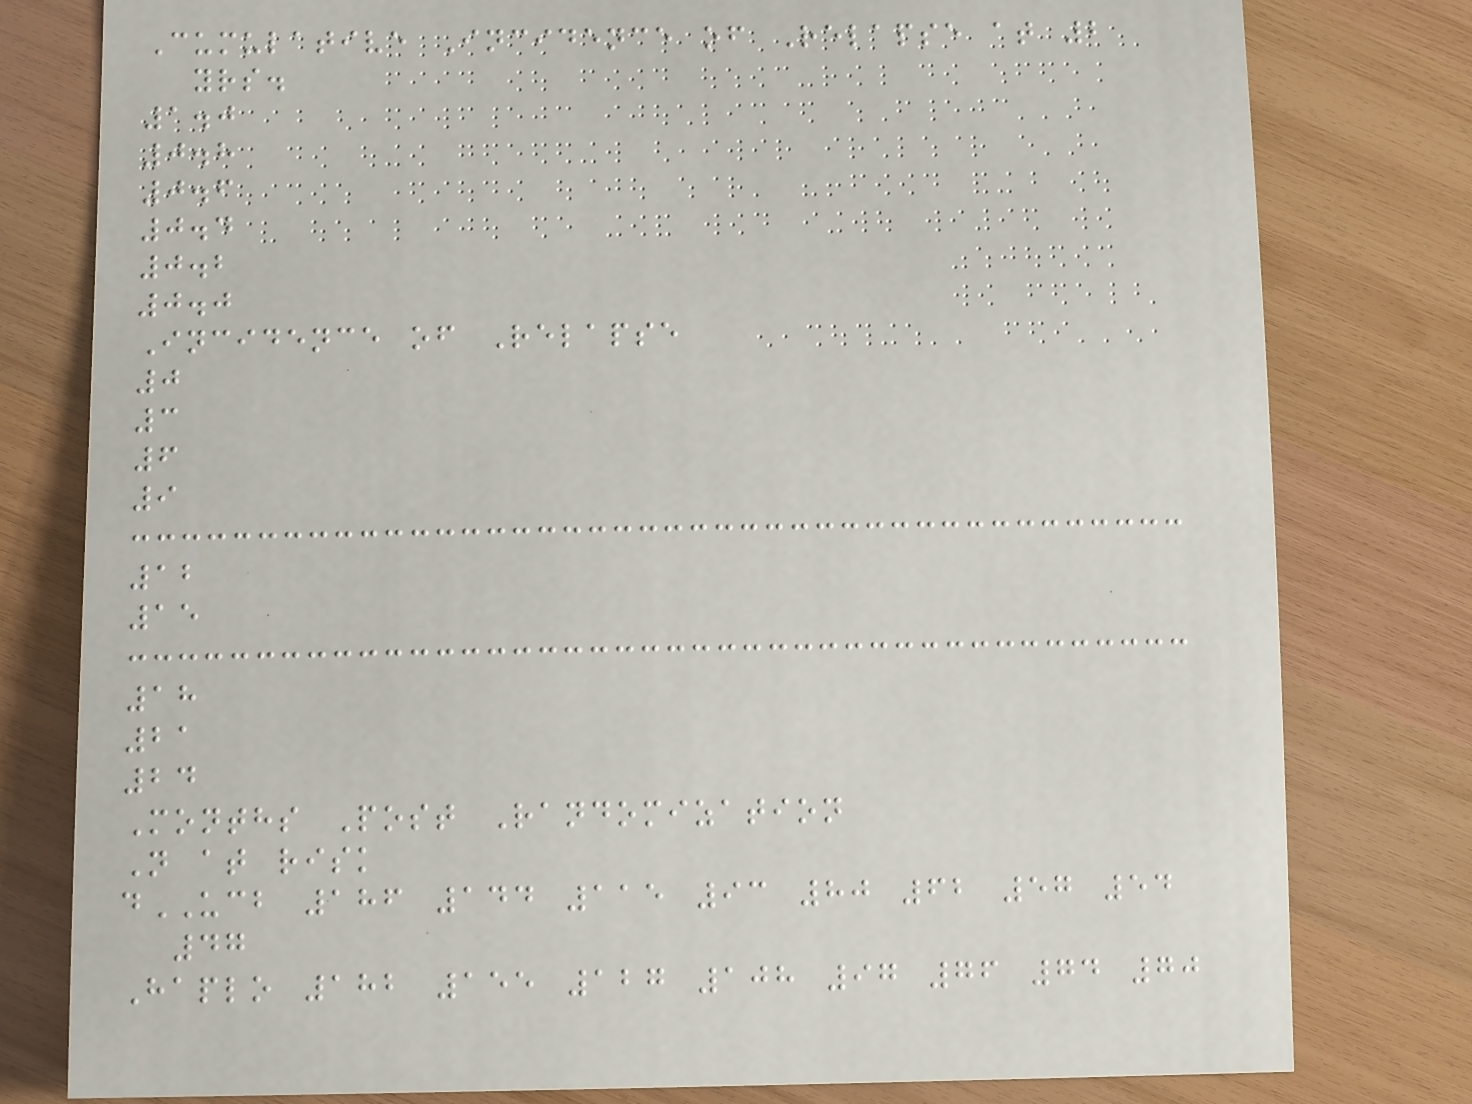Cumulative Incidence of Relapse at 2
yrs.
1.0
0.8
0.6
0.4
0.2
0.0
Incidence of Relapse
0
3
6
9
12
15
18
21
24
Months Post Randomization
N at risk
dUCB 186 144 115 93 80 62 57 54
47
Haplo 182 155 127 108 97 76 74 70
